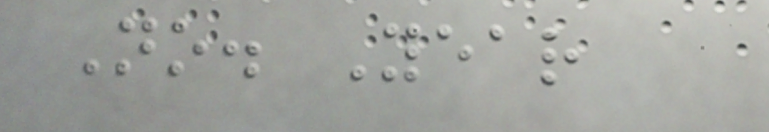No. Year
